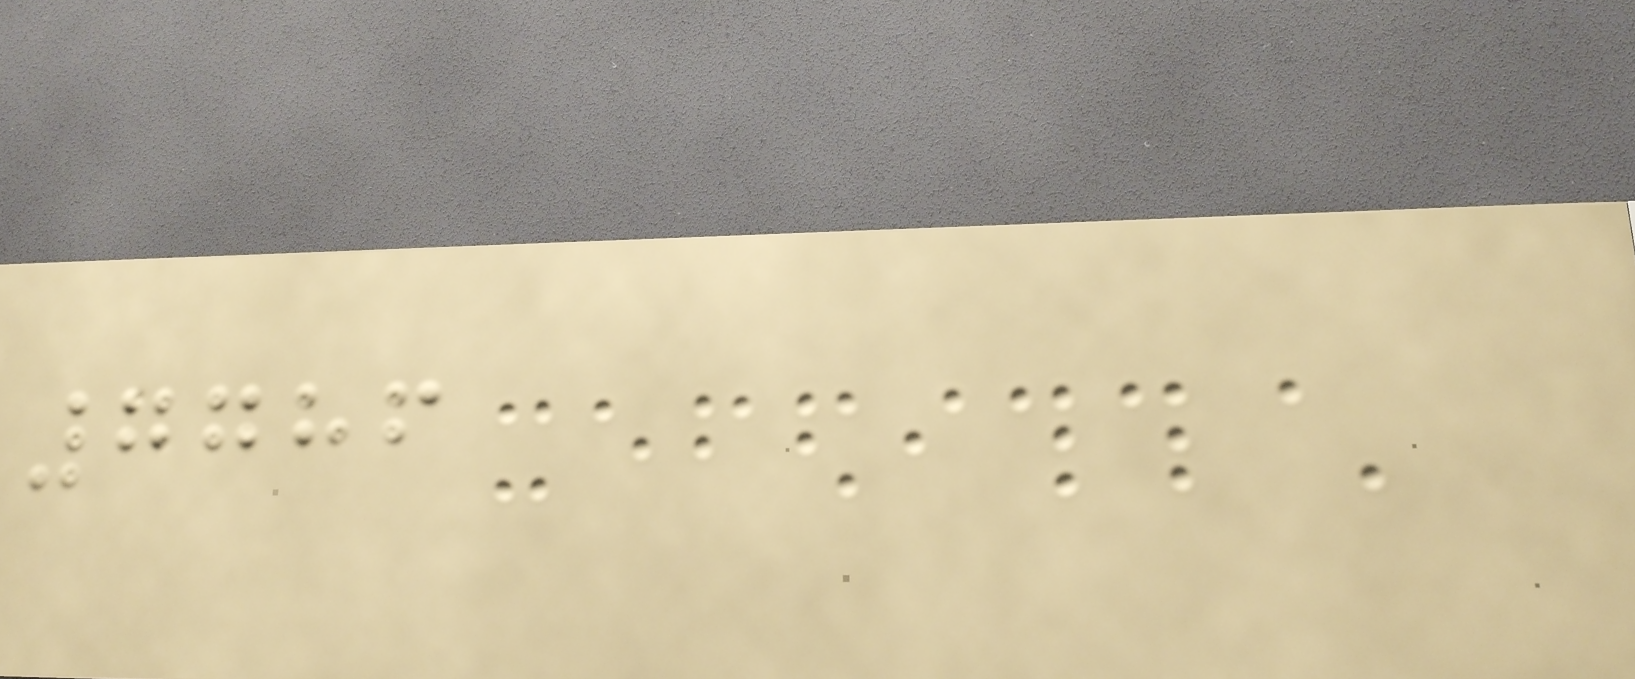7786
